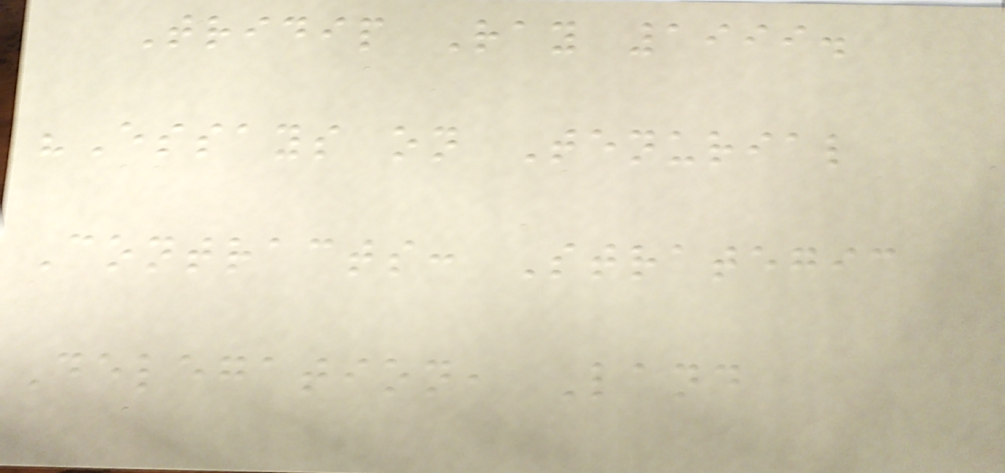Tridip Ray 1999.
"Essays on Tenurial
Contracts: Strategic
Delegation, Land
